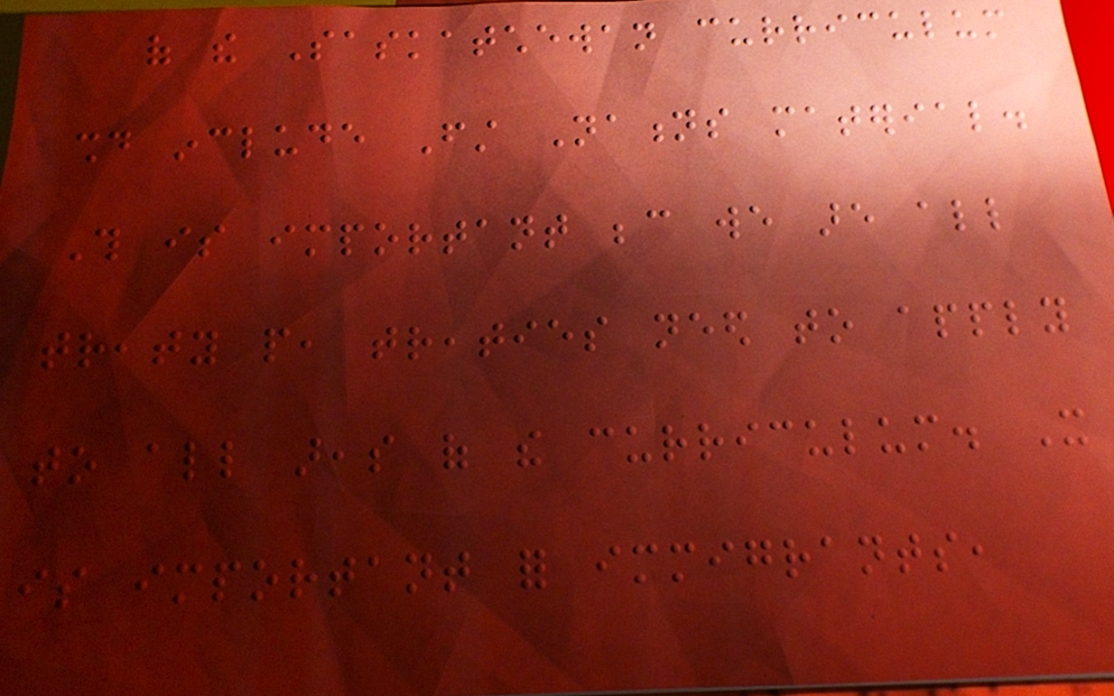of the Saskatchewan curriculum
should include First Nations material.
This is important because we are all
treaty people, treaties need to apply
to all areas of the curriculum. It
is important for immigrants,
